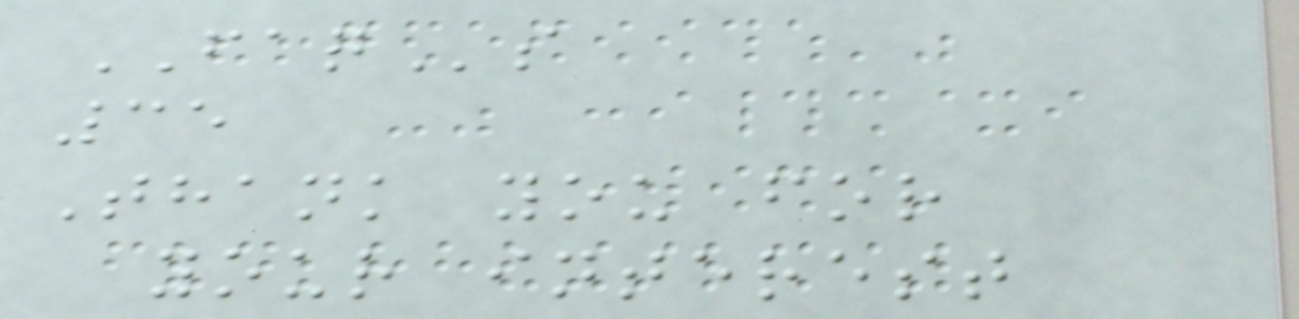FAQs
35
Thank you for
your interest
